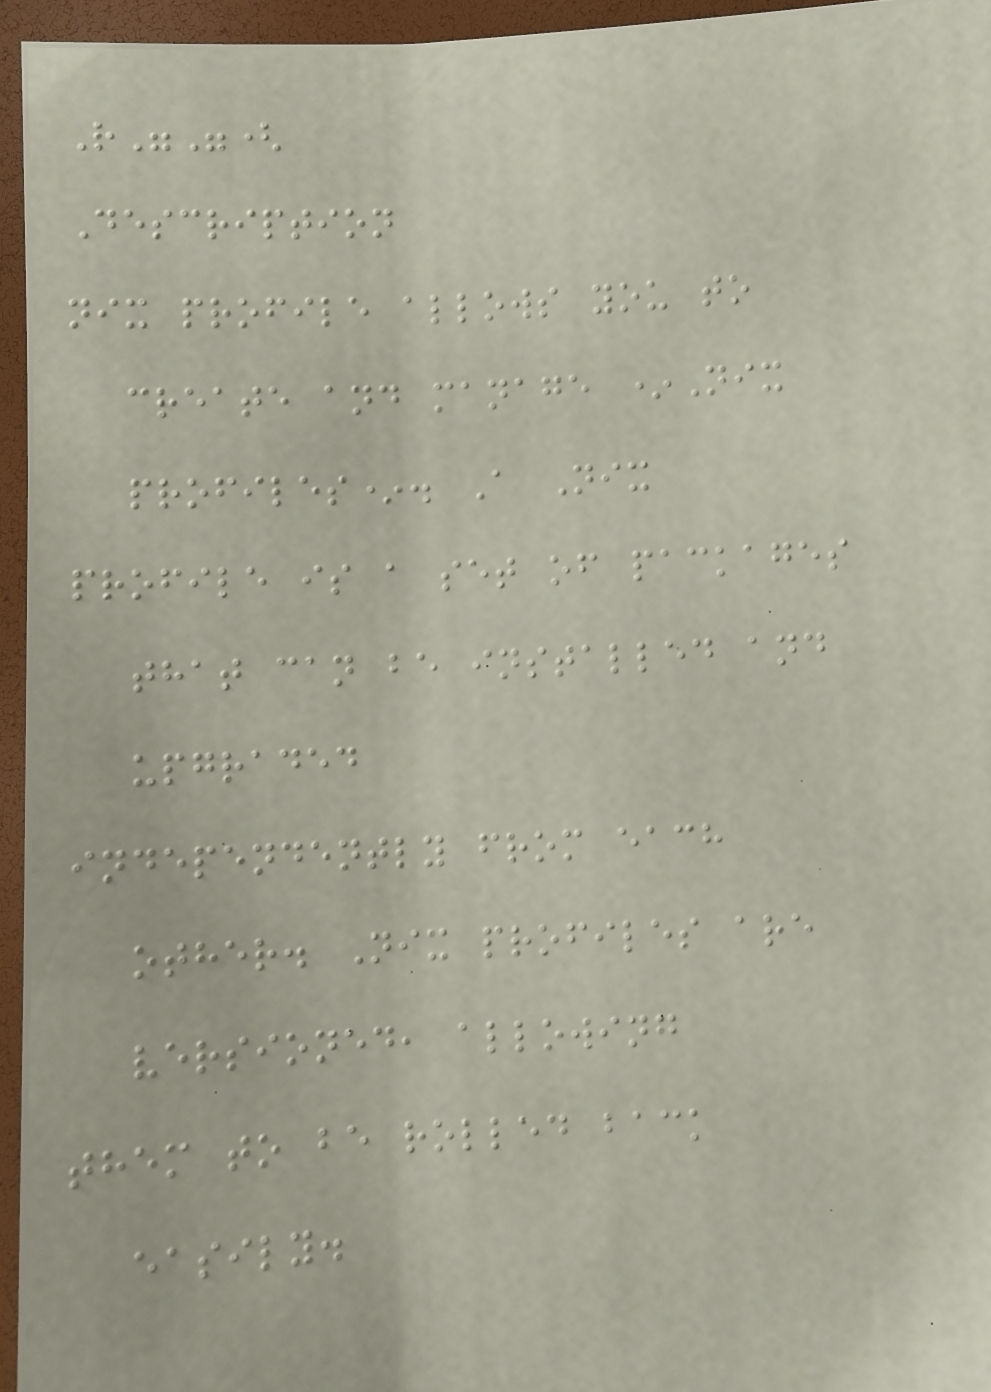R""(
Description
nix profile allows you to
create and manage *Nix
profiles*. A Nix
profile is a set of packages
that can be installed and
upgraded
independently from each
other. Nix profiles are
versioned, allowing
them to be rolled back
easily.
